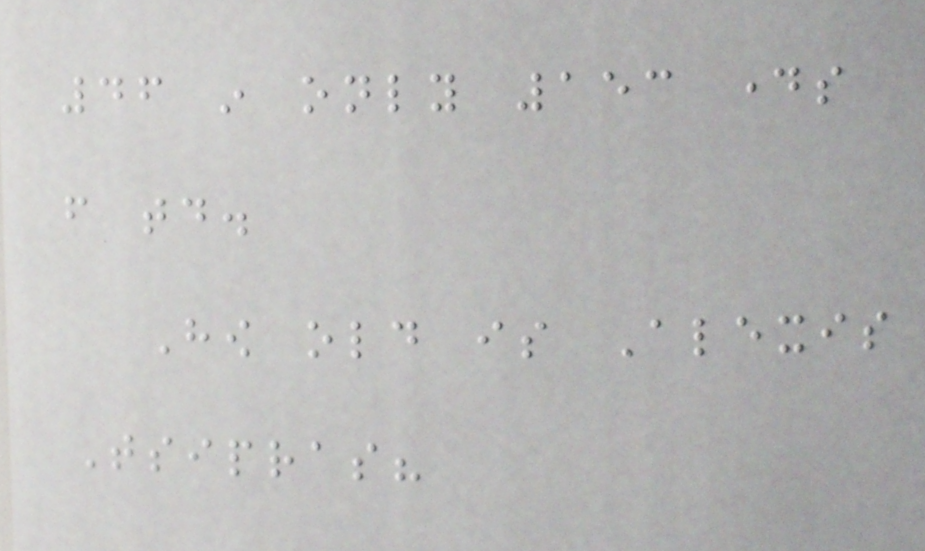46 in only 153 days
from today.
How old is Alexis
Tsipras?
